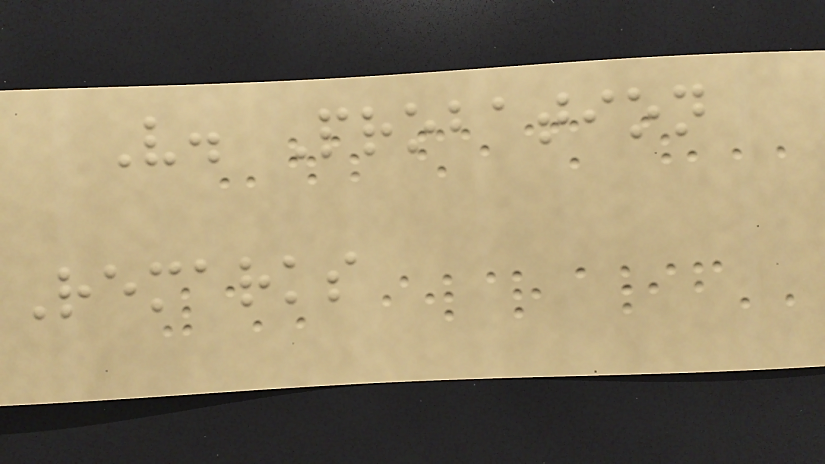V. Probation
Remarks
